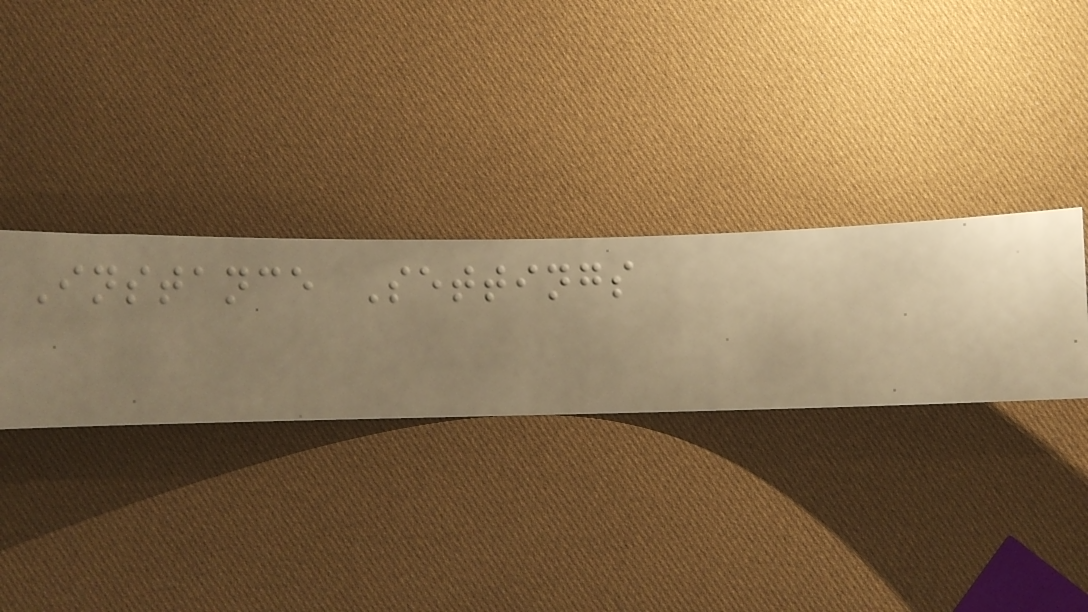Instance Settings
